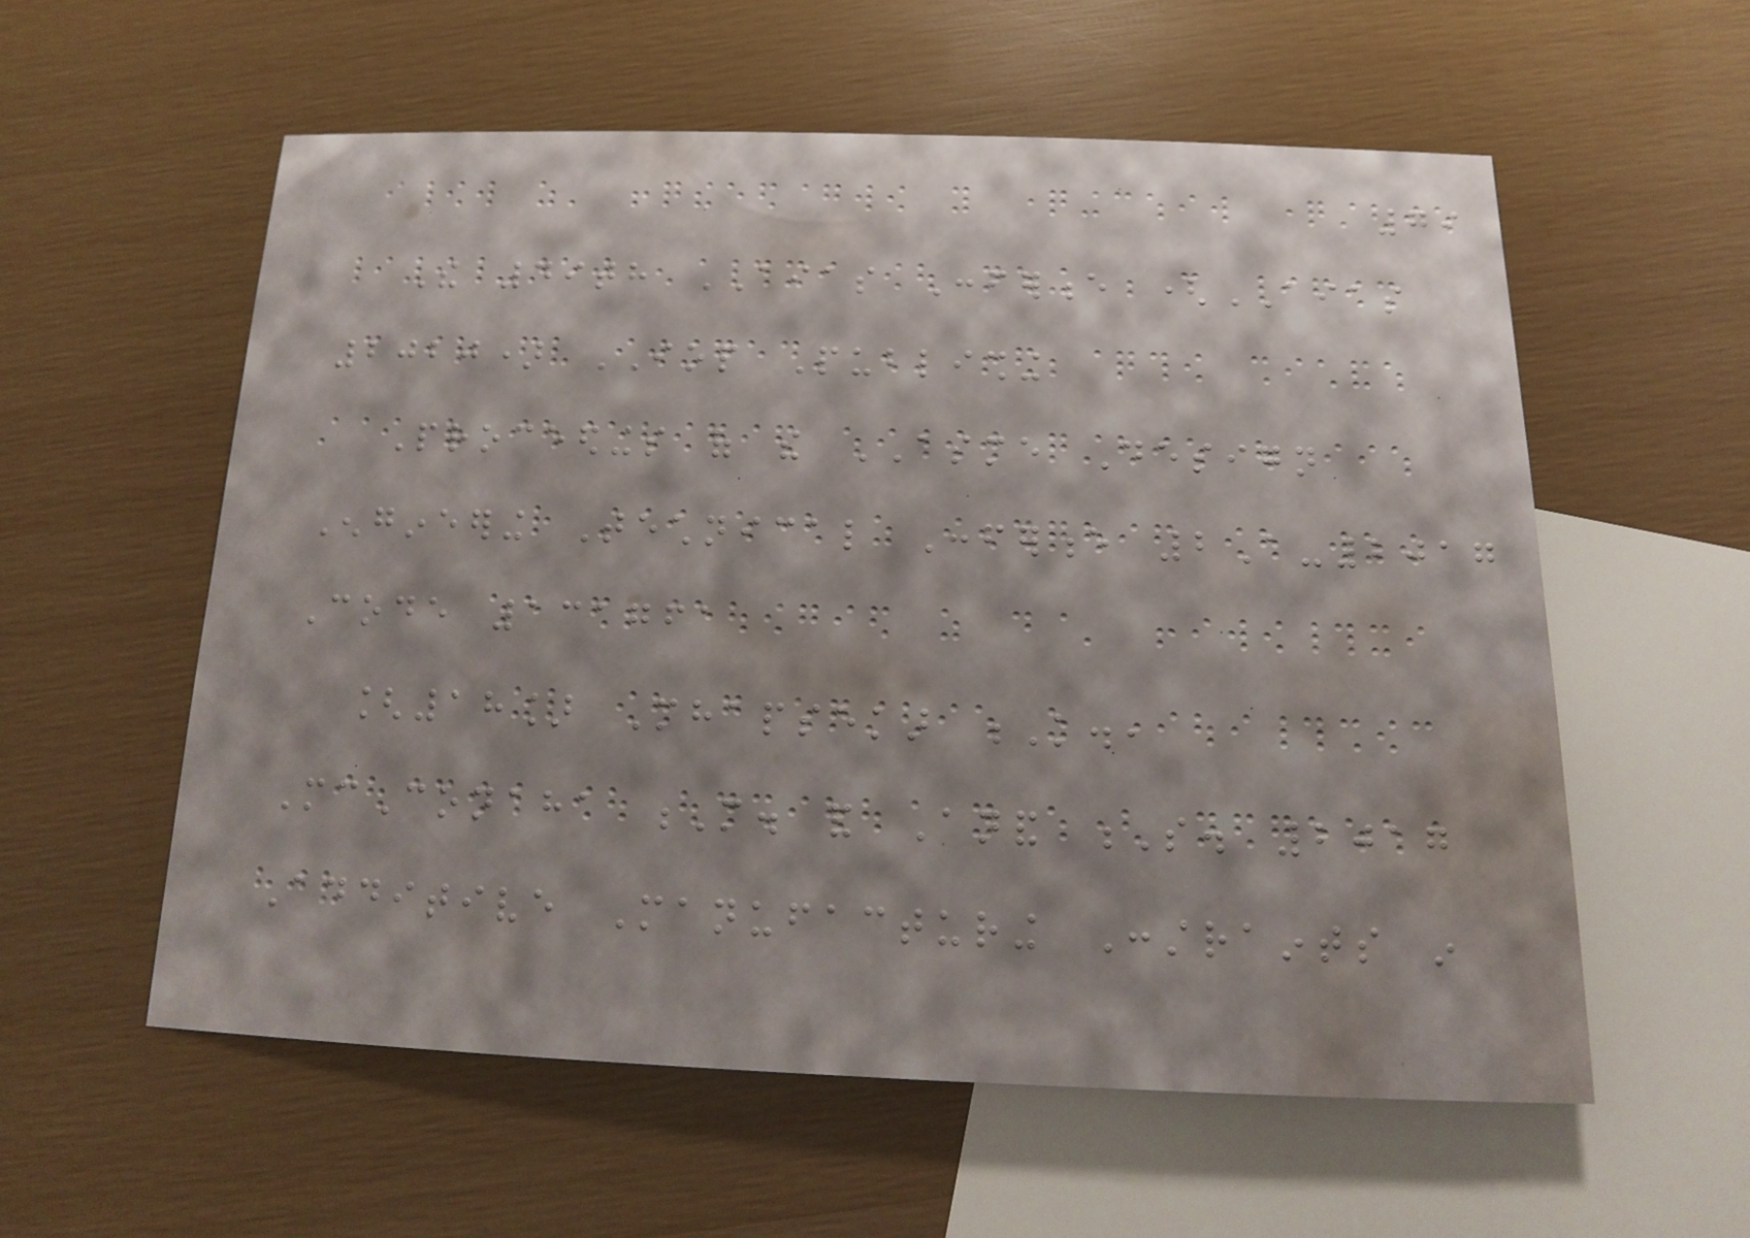79
The 49th AIAS Conference (AIAS
2020) IOP Publishing
Proceedings of the ASME Design
Engineering Technical Conference 2A-2017
Code 131761
[18] Mhapsekar K.,
McConaha M. and Anand S. 2017
Additive Manufacturing Constraints in
